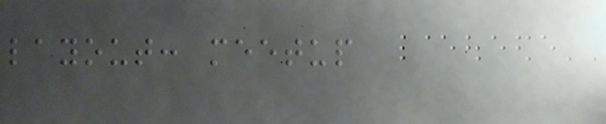layout: meetup
